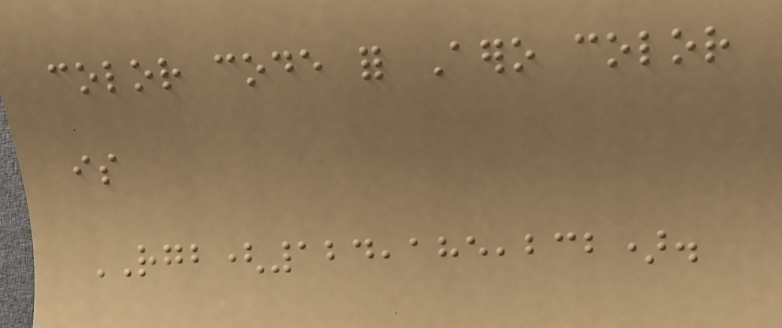color code for Aero color
is
RGB(124,185,232).
